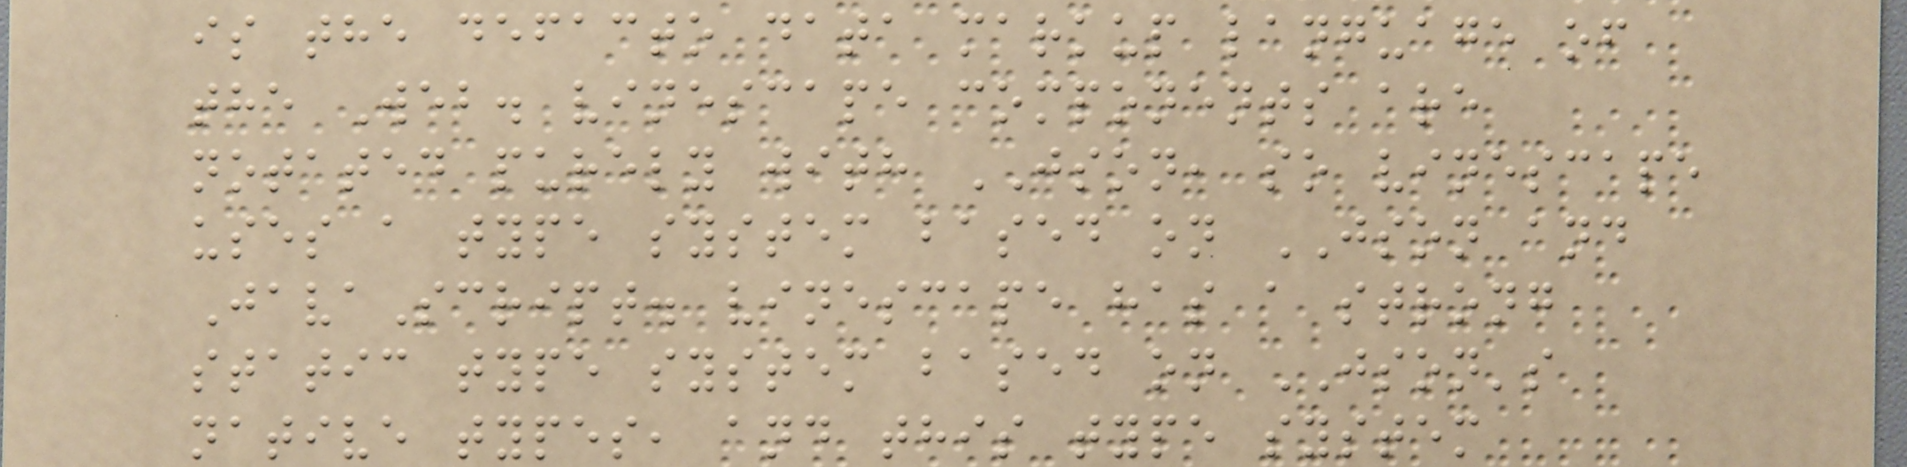is the defacto data markup language of
the Web. vinescape components are
notated purely with JSON, so vinescape
uses a type system based on JSON and
JavaScript. vinescape has a strong
static type system based on JSON's
native types, and this type system
